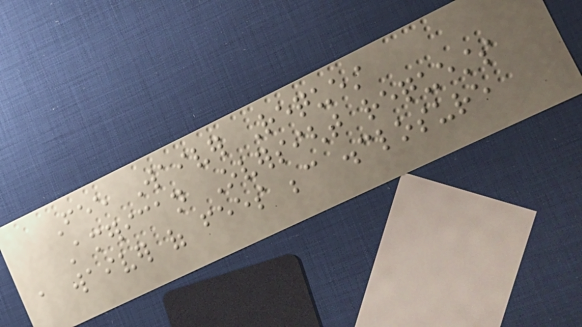Fee Waiver Request
American Oversight requests
a waiver of fees because disclosure
